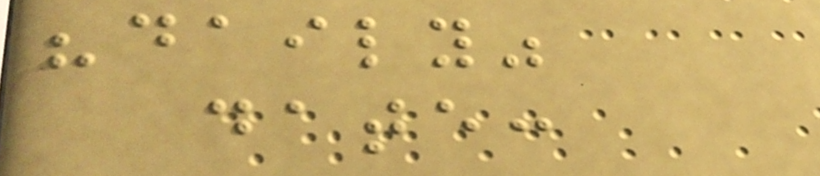"daily"
date:
